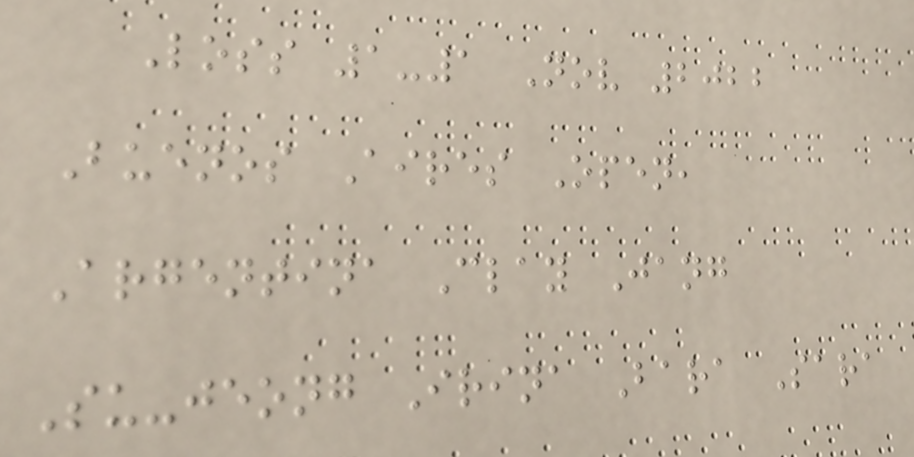Loss 1-1 Nov 2022
Buenos Aires Open,
Argentina Clay Jang
Su-jeong Irina Bara Sara
